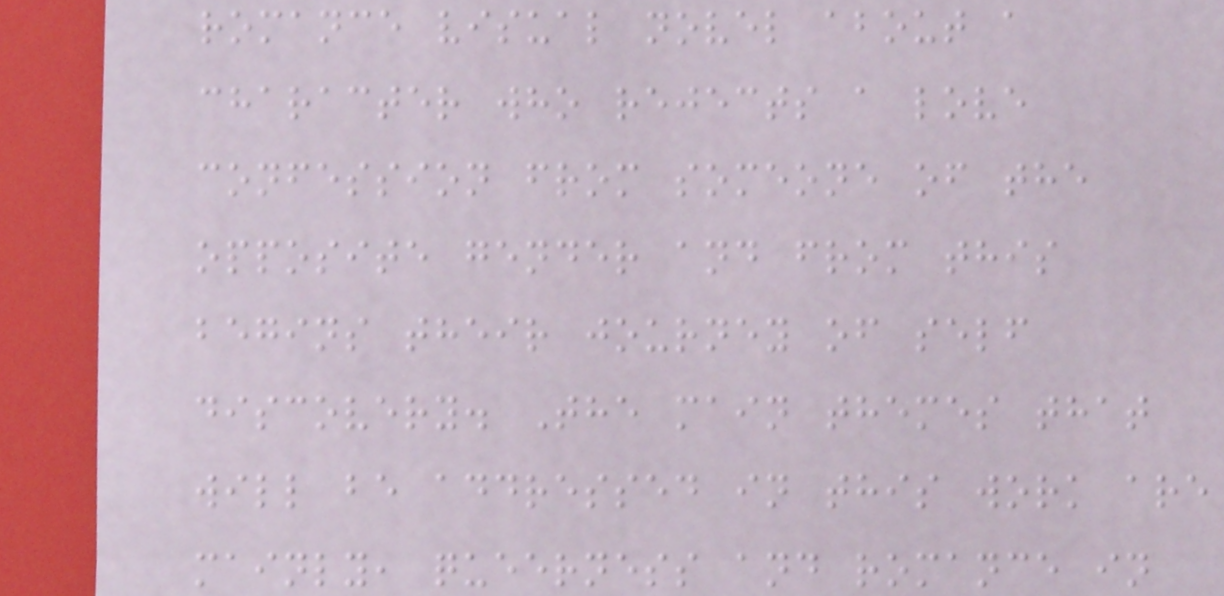romance visual novel about a
character who rejects a love
confession from someone of the
opposite gender and from this
begins their journey of self
discovery. The main themes that
will be addressed in this work are
mainly, queerness and romance in
